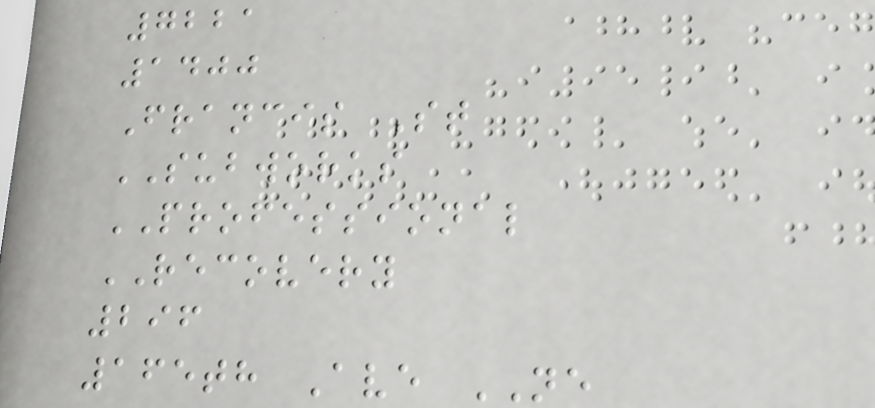7221
1400
Francis St
SUBWORKS
PROFESSIONAL
RECOVERY
296
165th Ave NE
